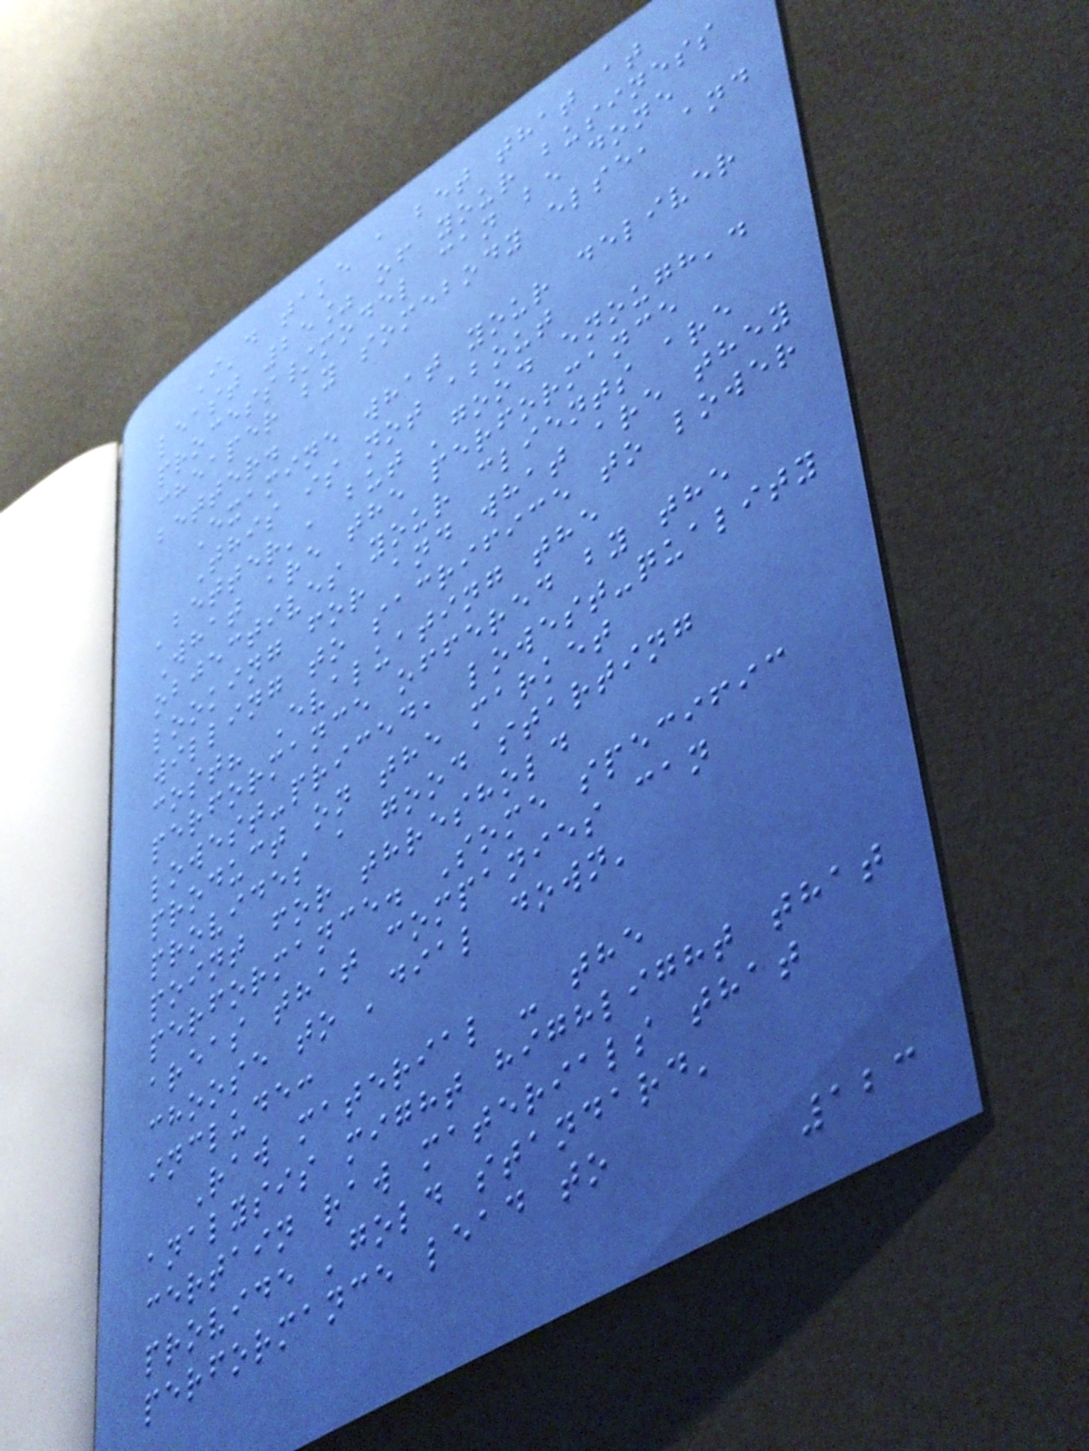I'd take a bet that at
least 25% of your business
process/model can be done
cheaper by somebody else, and
better.
Examine what your deliver
This is not about
'better', but 'good enough'.
What are the performance
objectives your clients are
looking for and what are they
willing to sacrifice to lower
cost? Evaluating the
performance offered by the
lowest-priced, lowest-quality
product on the market
provides a good starting
point for threshold
performance. Some specific
areas that companies can
choose to 'dial down'
include:
Raw material - the
analysis might highlight that
certain raw materials that
provide 'gold standard'
performance lead to
123
